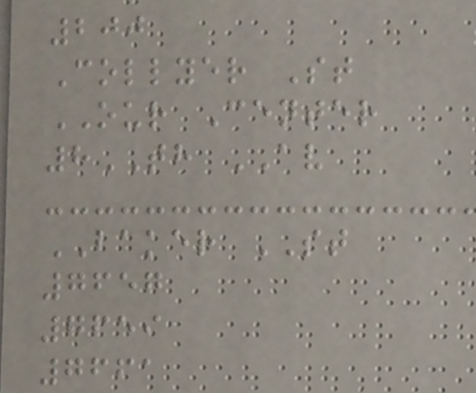200
Collyer St
OUR Center
8TH AV
BAKER ST
7657
7659
7661
